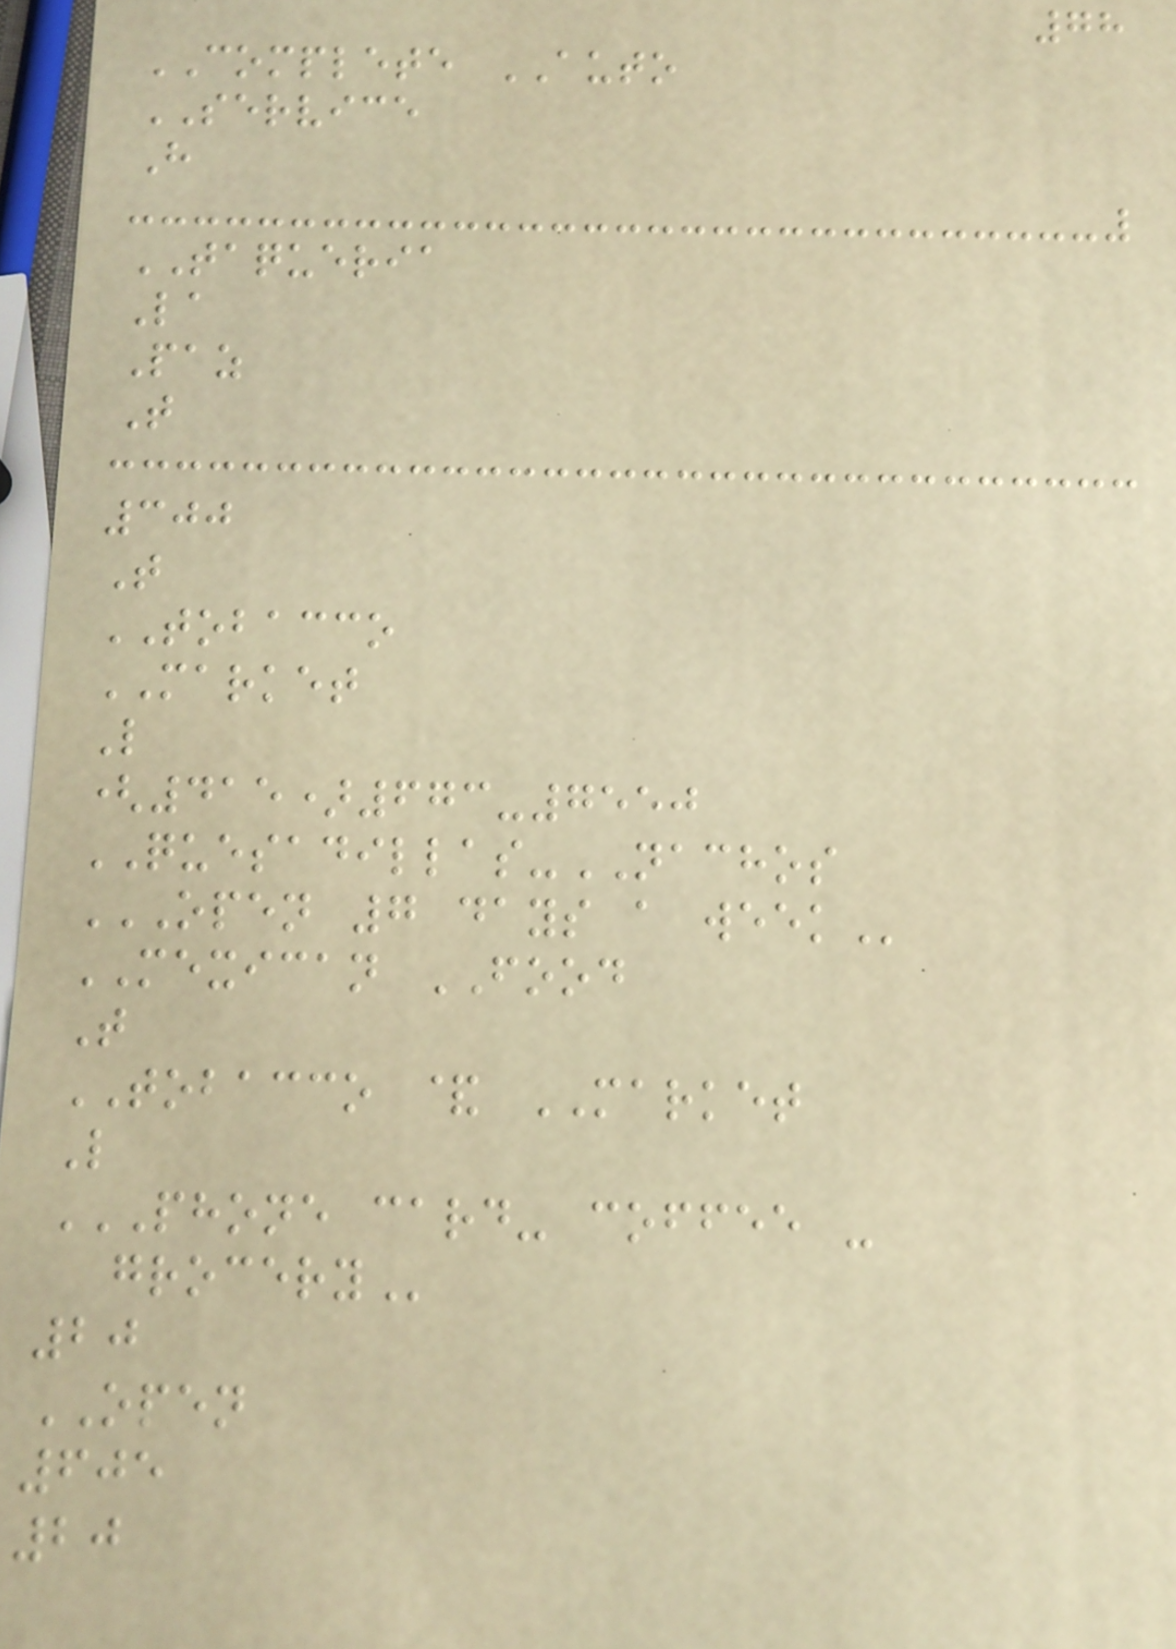78
COMPLETE AUTO
SERVICE
H
TAQUERIA
La
Paz
T
300
T
TOBACCO
MARKET
L
(415)673-7550
QUESADILLAS-NACHOS
OPEN 7 DAYS A WEEK
MEXICAN FOOD
T
TOBACCO & MARKET
L
PHONE CARD- COFFEE -
GROCERY
20
OPEN
605
20
